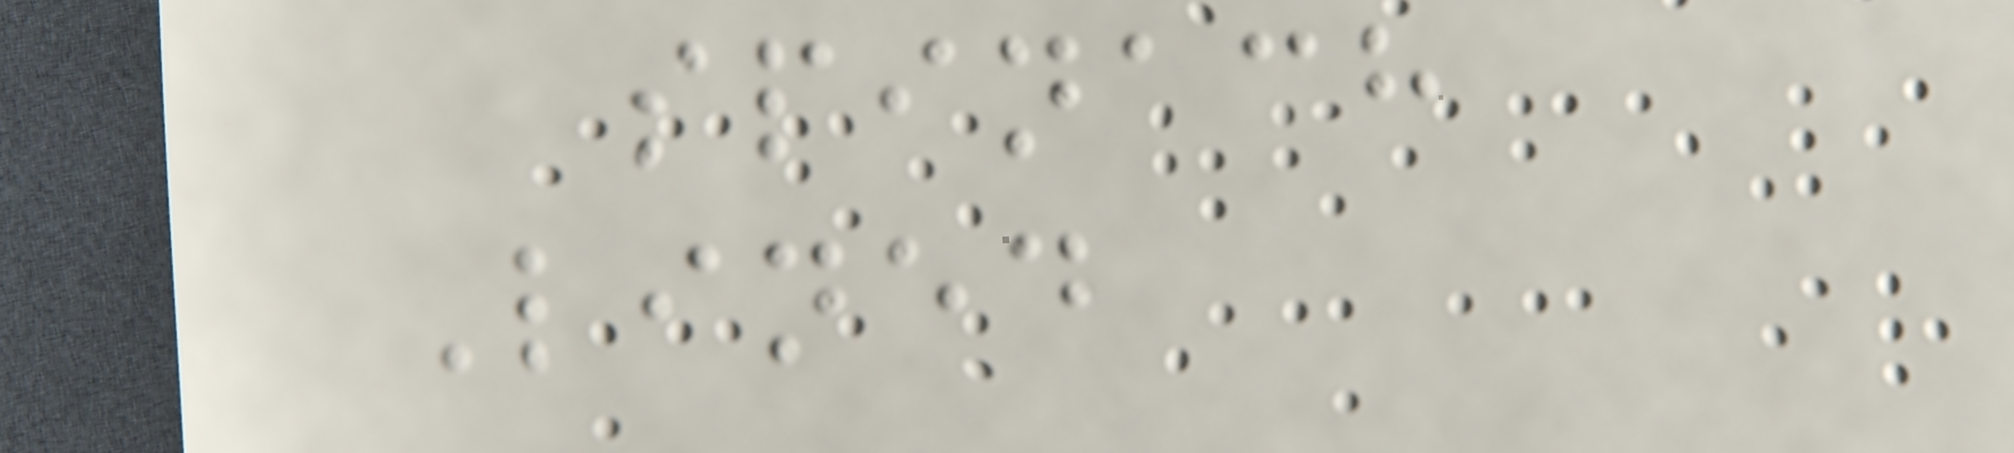spinach
Lined
